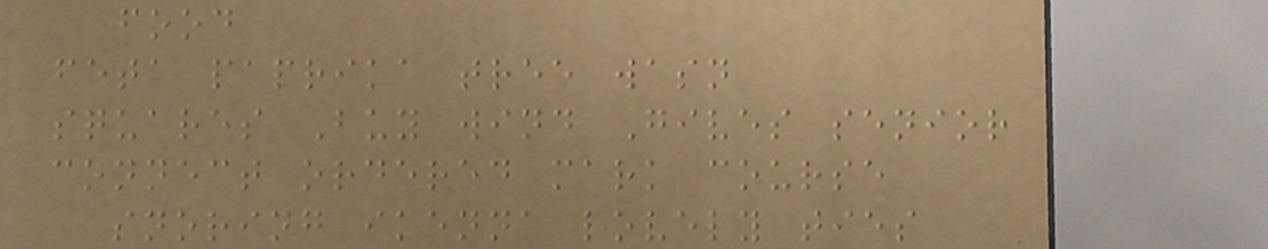food
feta paprika tree wasn
squares Buy wind Gives senior
connect ordered mark course
snoring ikenna lovely ties
